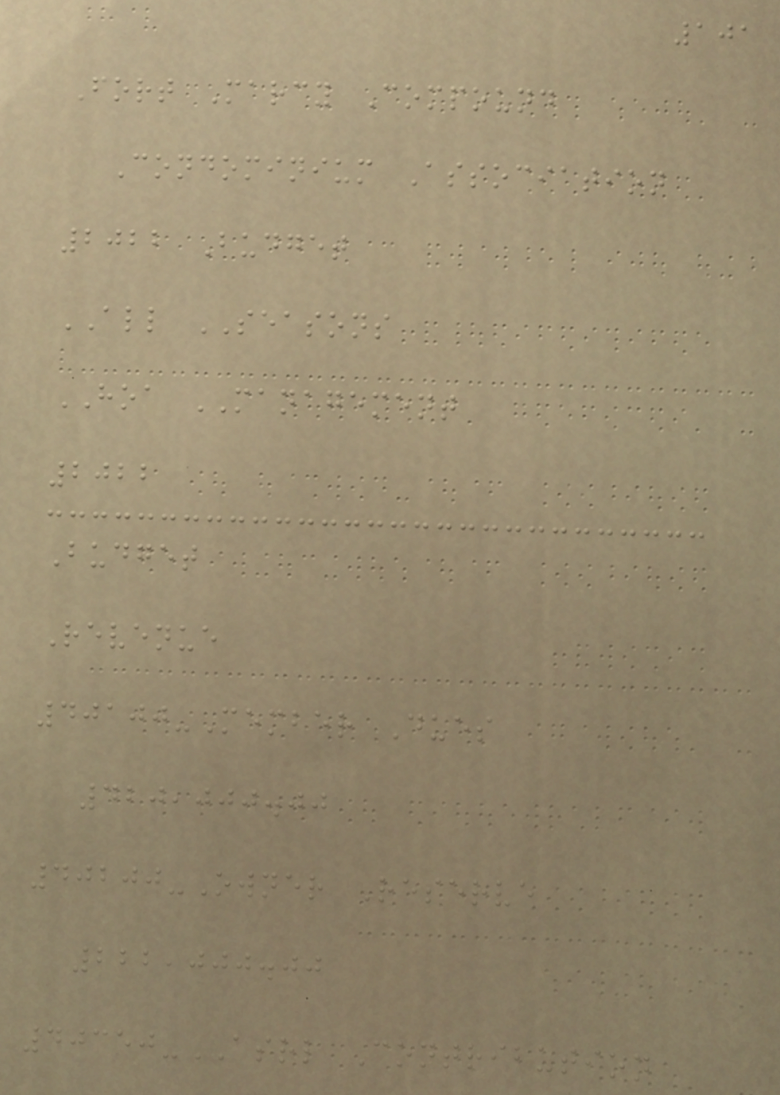101
Fort Marcy Compound
Condominium Association
2022 Budget
ALL SEASONS
HOA MANAGEMENT
2022
Budget
Revenue
40100-Member Dues
420,000.00
40200-Owner Reserve
222,000.00
40350-ASRL Contribution
